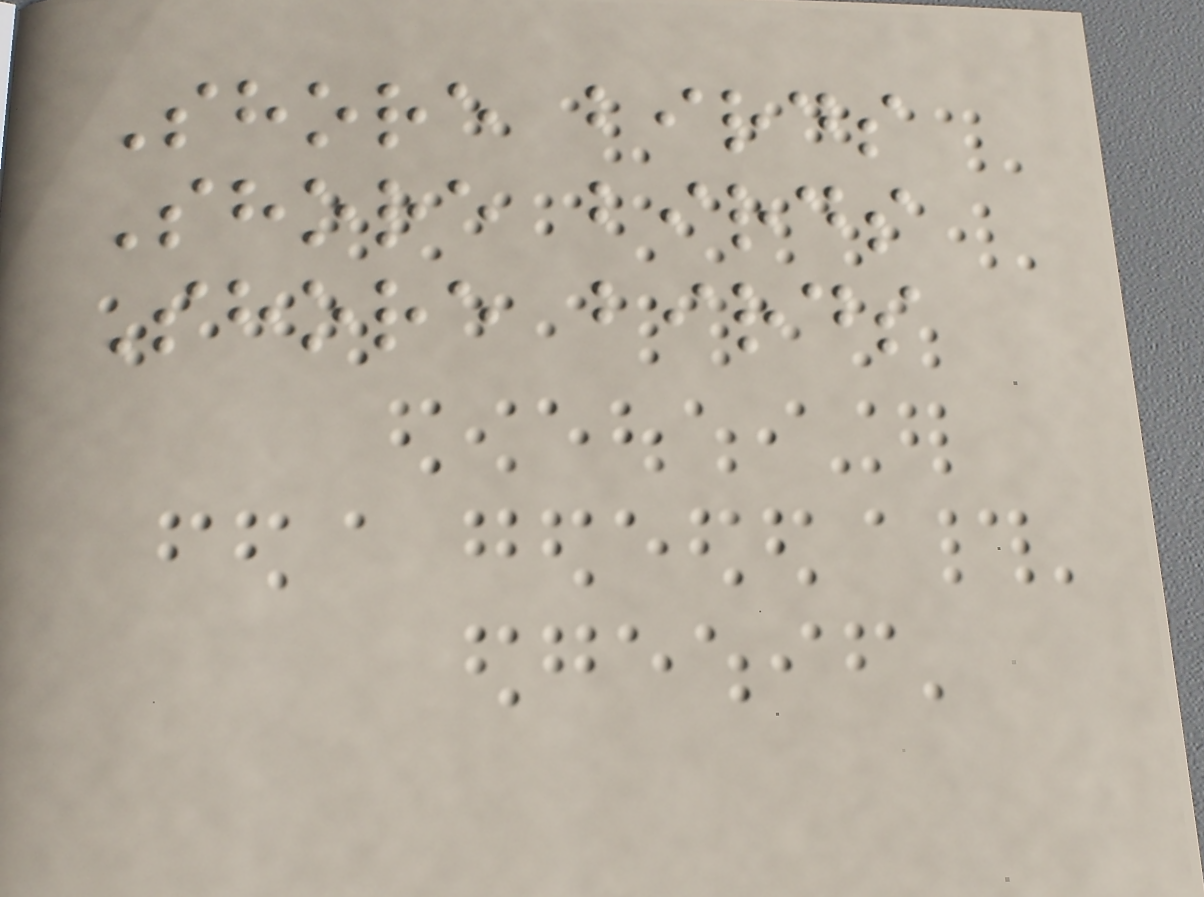Shore birds
Shore birds
Shore birds
